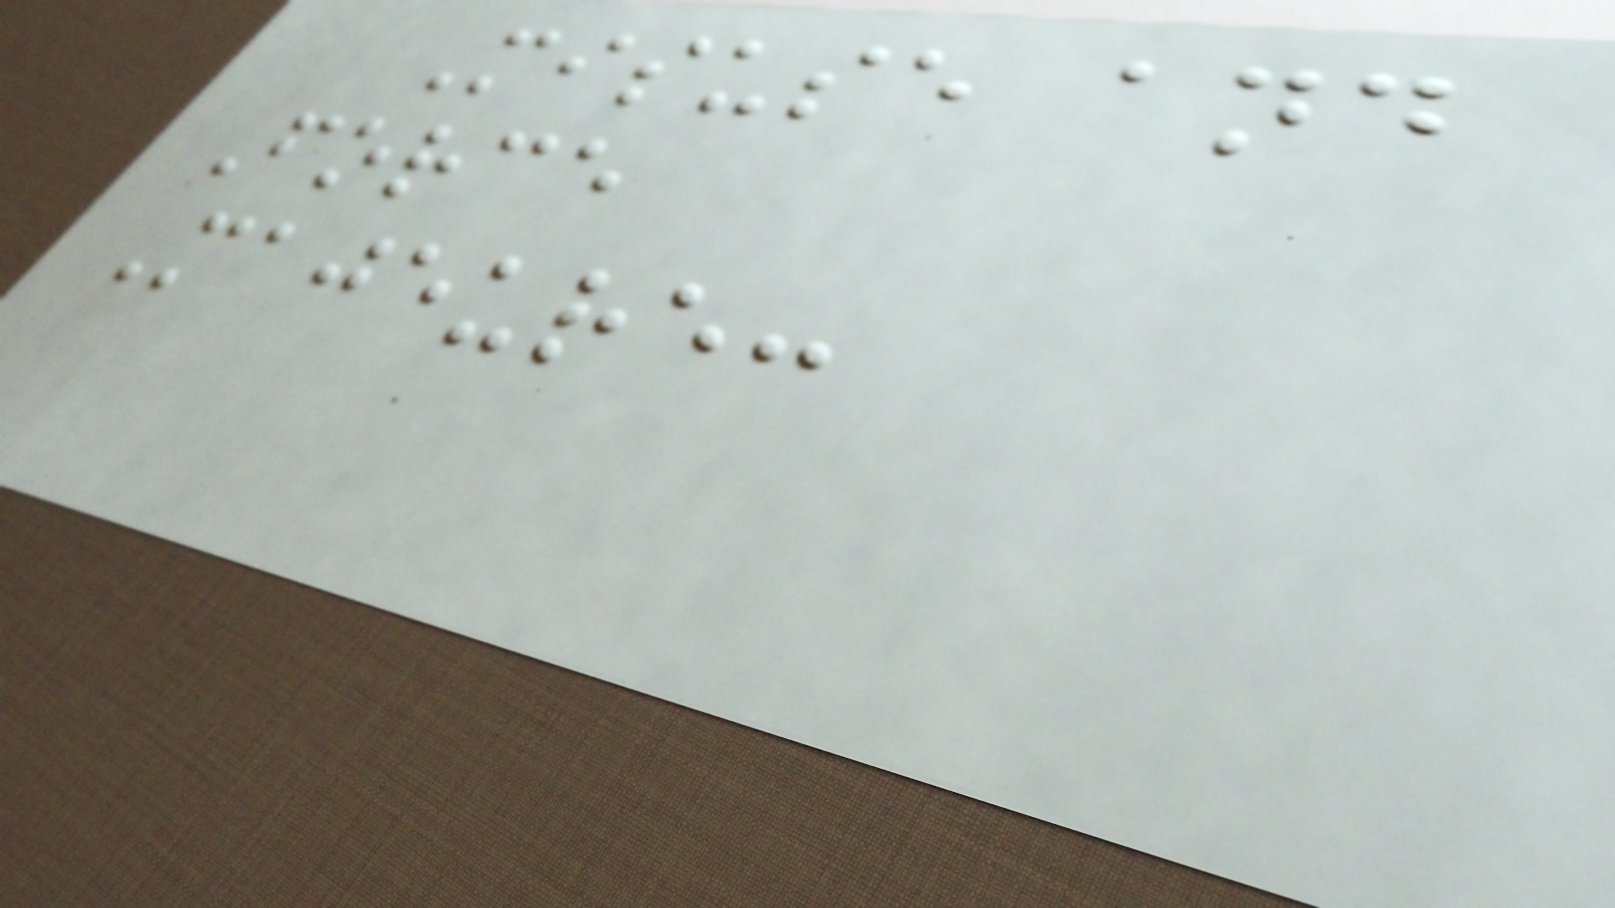Misuse and
Force
Majeure:
